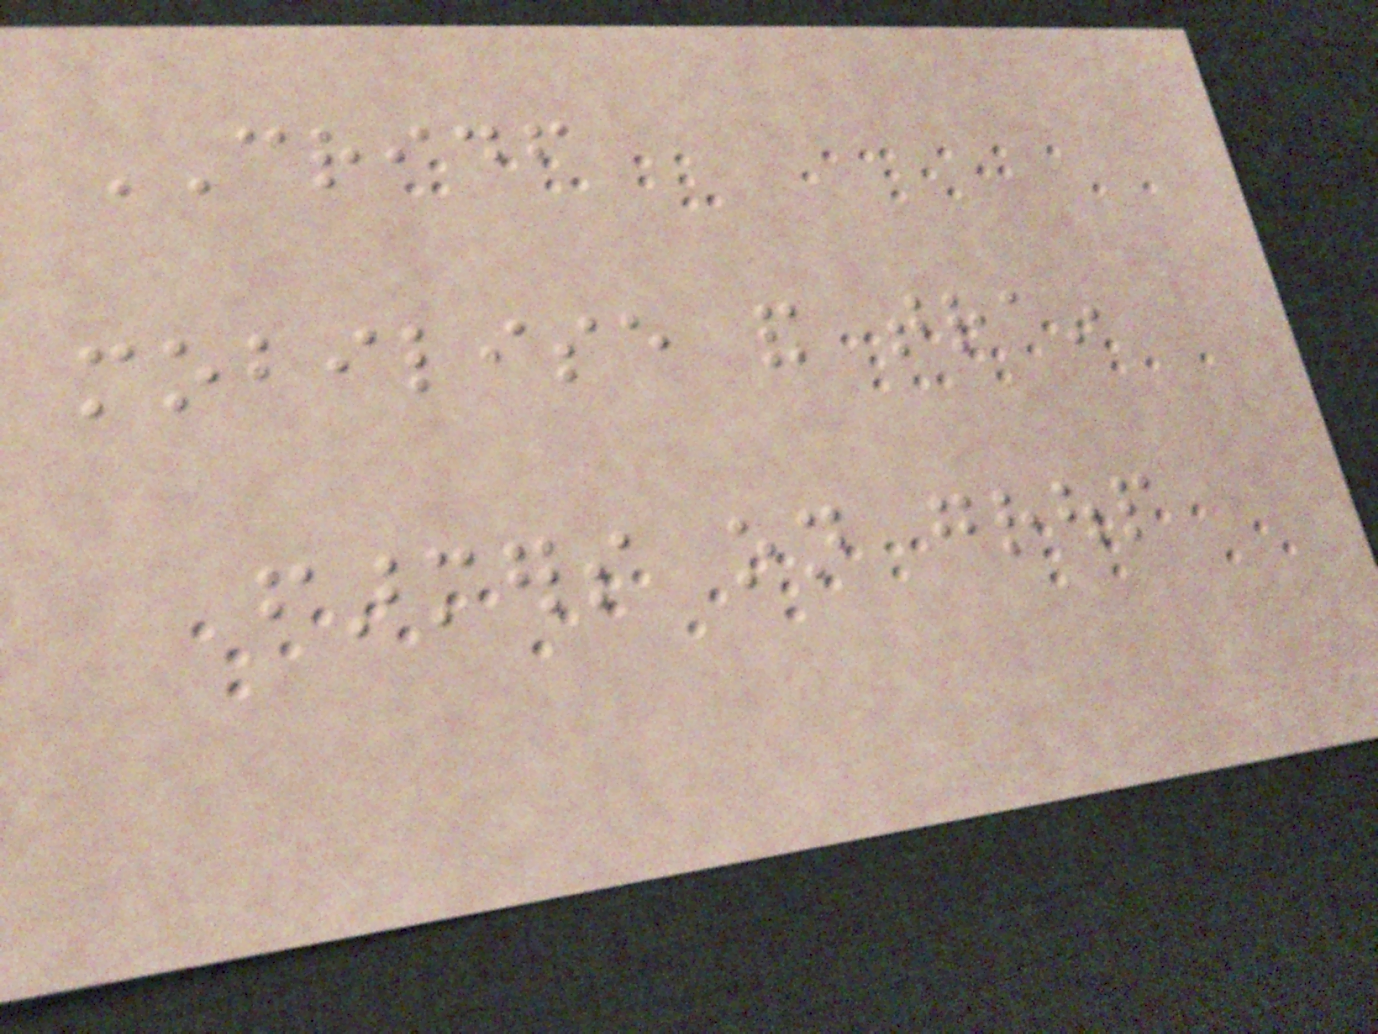CRIDF
mobilise and train
farmers on group
